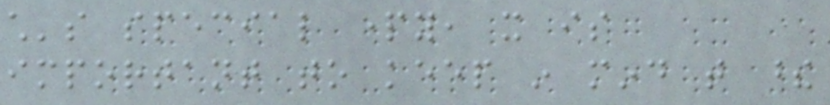child's special party, it is
important to keep in mind that these
